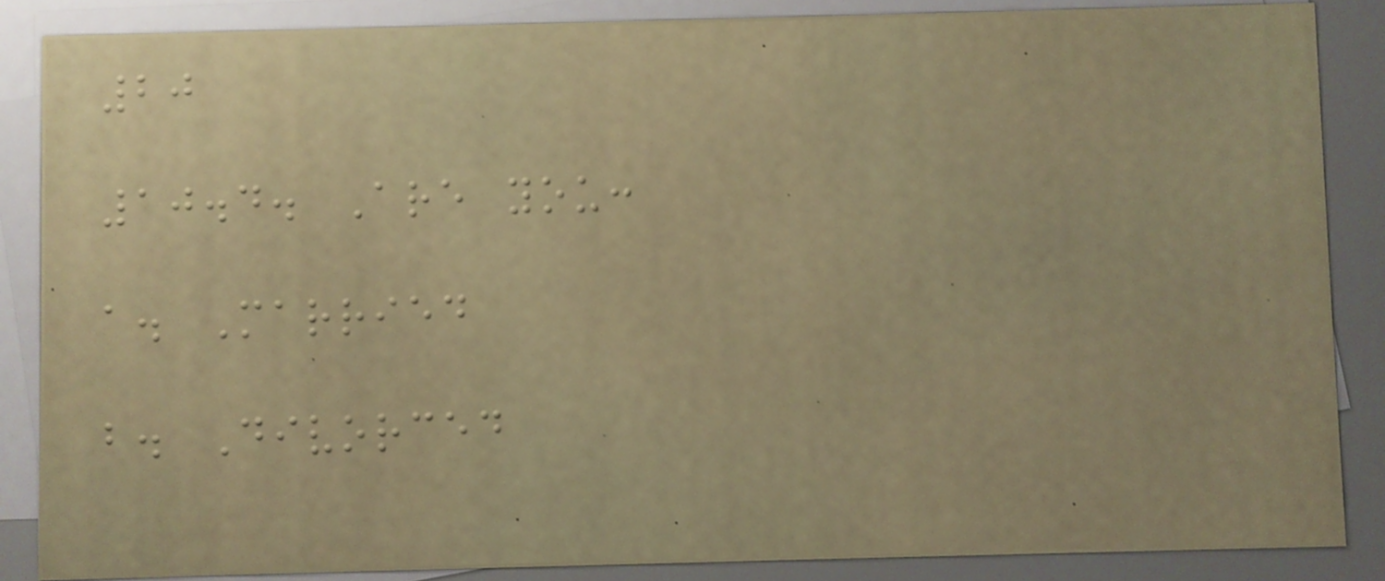20
10.4. Are you:
a. Married
b. Divorced
